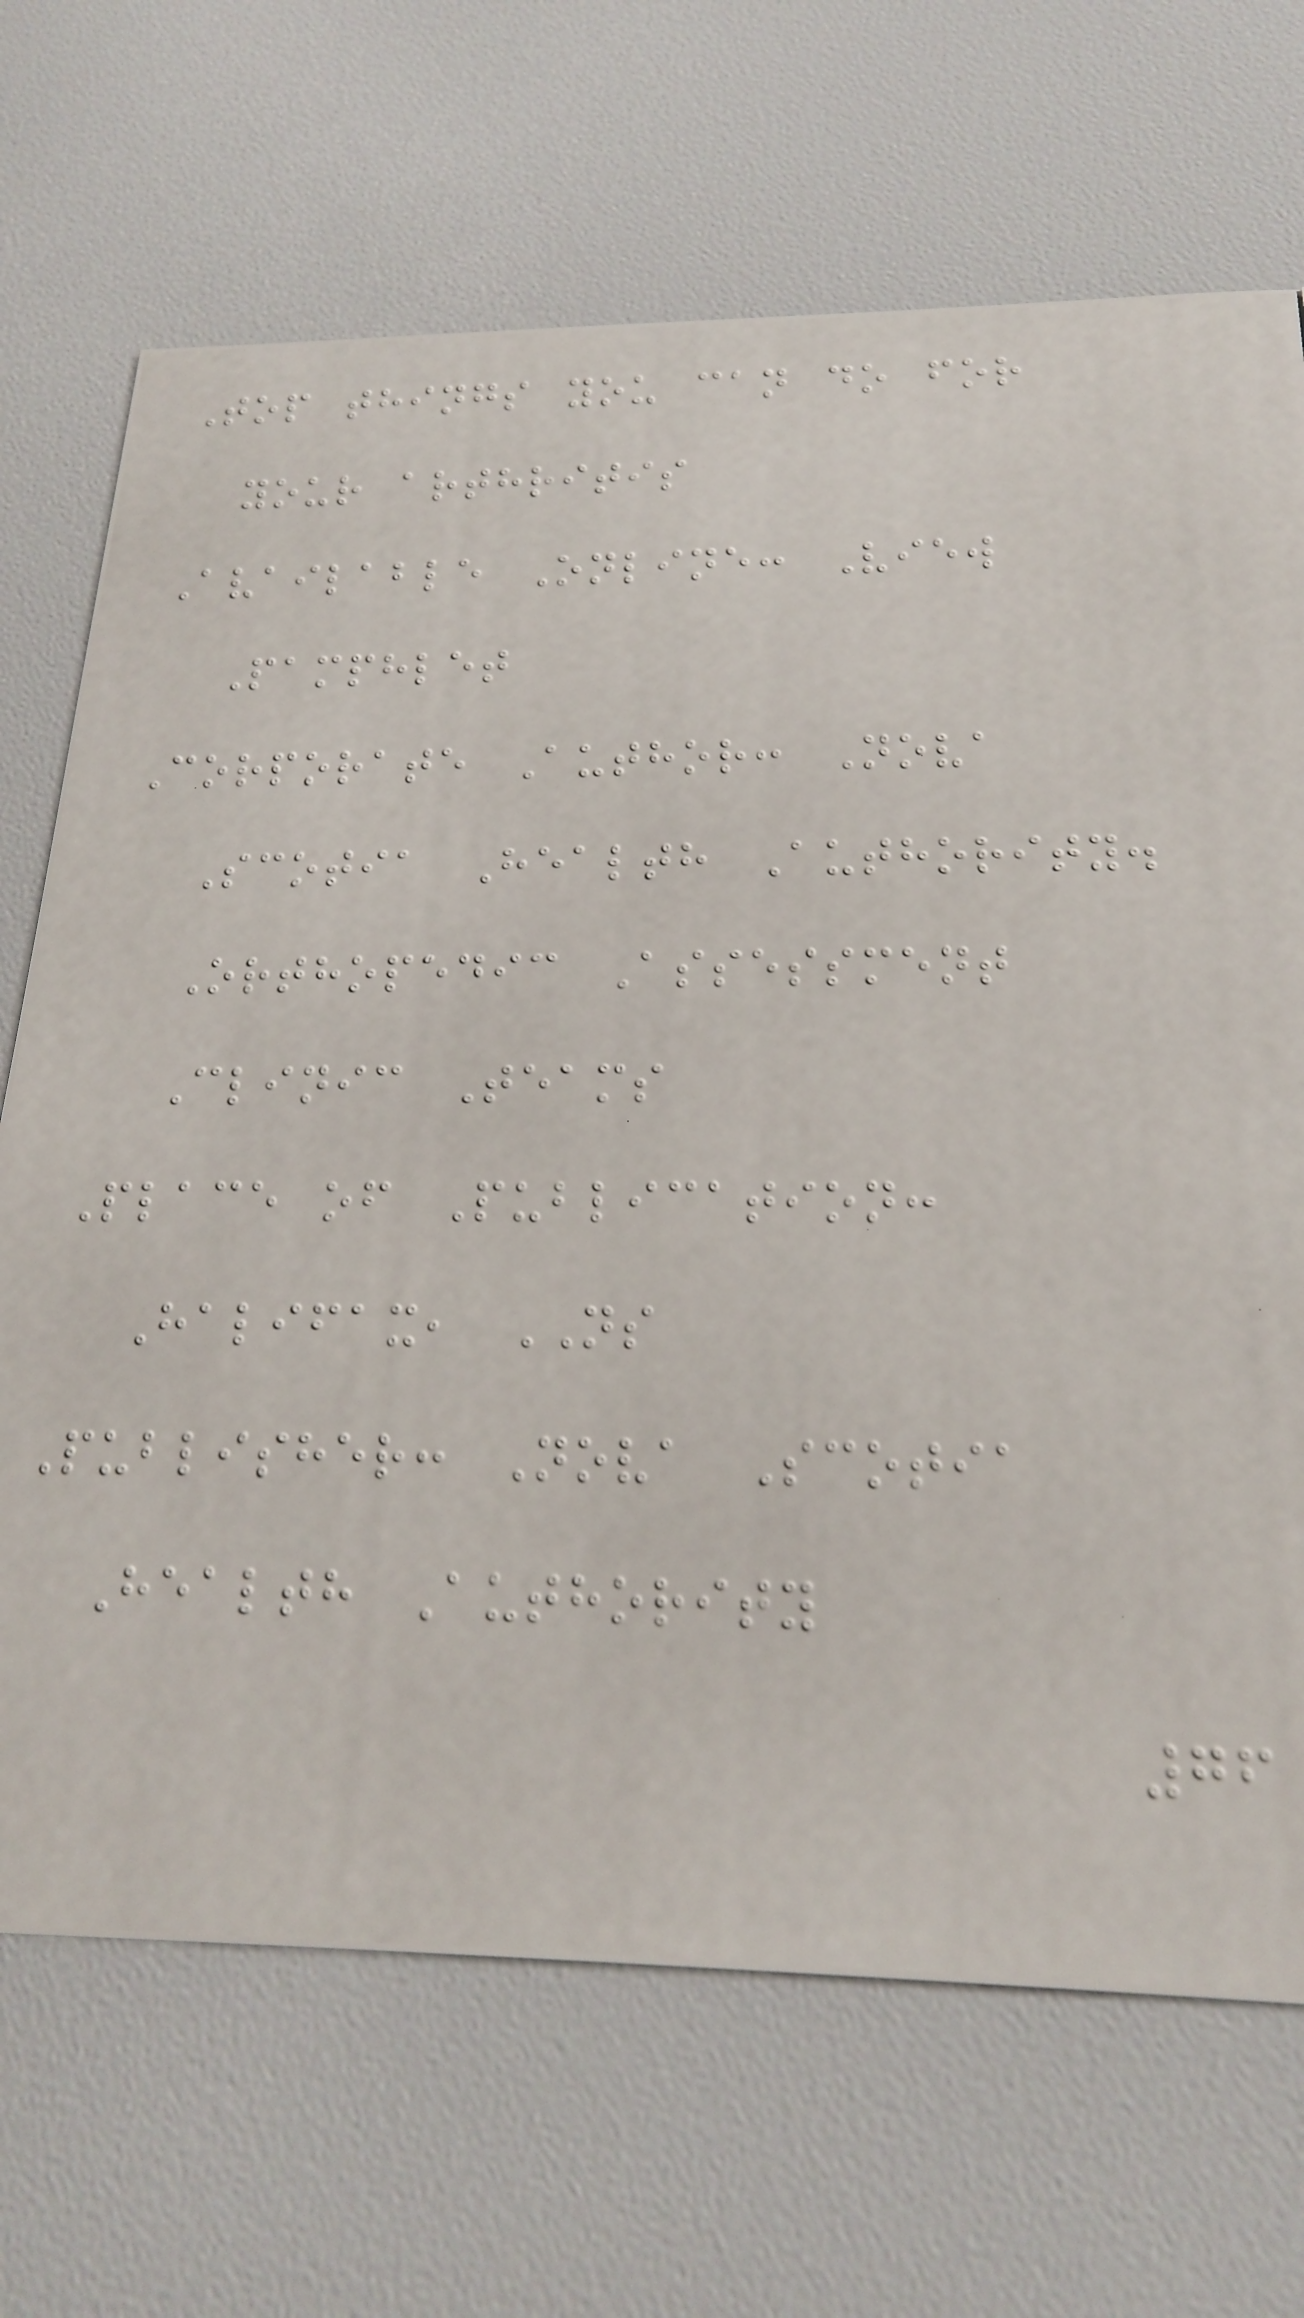Top things you can do for
your arthritis
Available Online: View
Pamphlet
Corporate Author: Nova
Scotia Health Authority.
Orthopedic Assessment
Clinic Teams
Place of Publication:
Halifax, NS
Publisher: Nova Scotia
Health Authority
76
